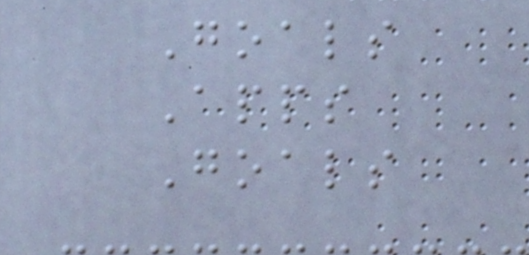Goals
Apps
Goals
